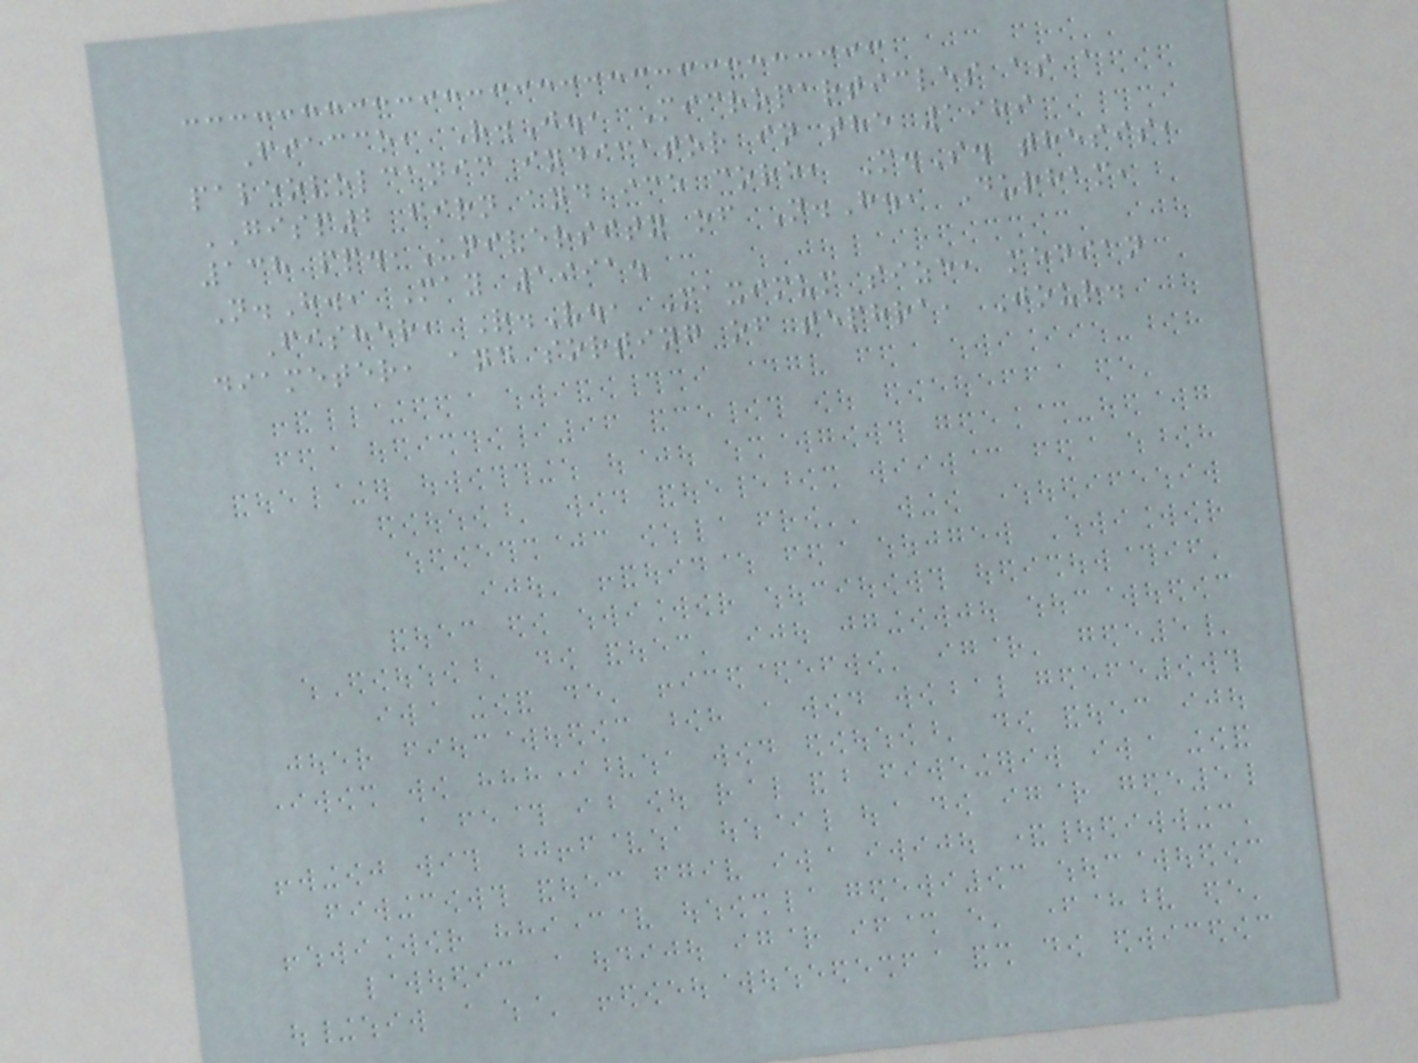Fiacco, R.J., Microparticles as a
paleovolcanic indicator in the 1989
GISP2 firn and ice core, M.S. thesis,
138 pp.,University of N.H., Durham,
N.H., May 1991.
Fisher, R.V., Maximum size, median
diameter, and sorting of tephra, Jour.
